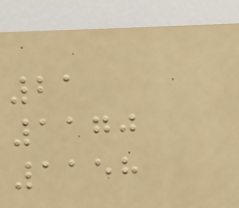21
1170
1158
